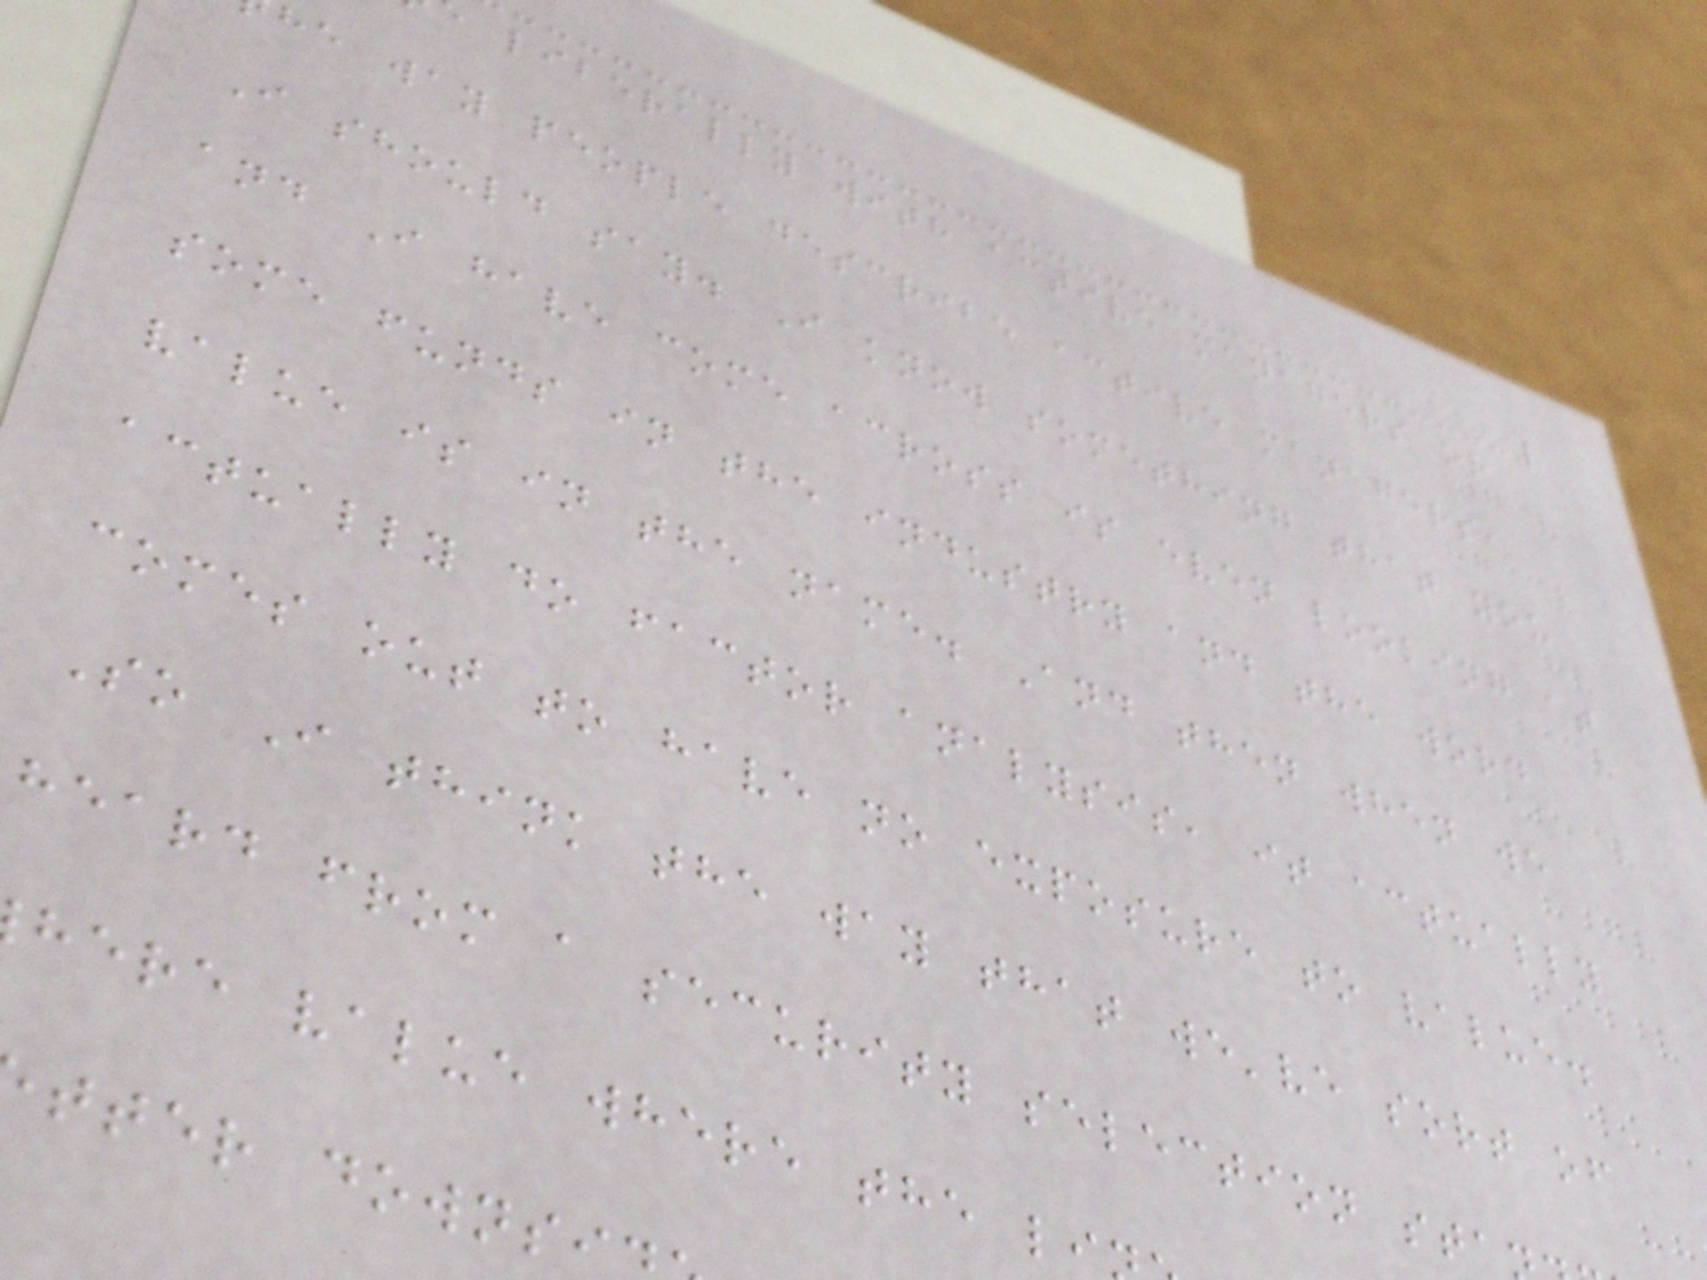liberally with active managers or
he way people describe active managers,
I should say. I know something that you
and I have come across is even looking at
some funds in the industry and the word
value is in the name. And then when we
actually do factor analysis, it actually
comes out to have no exposure to value.
So I think the way that we've sort of
heard from a security selection sta
here value where the li
tter downsi
